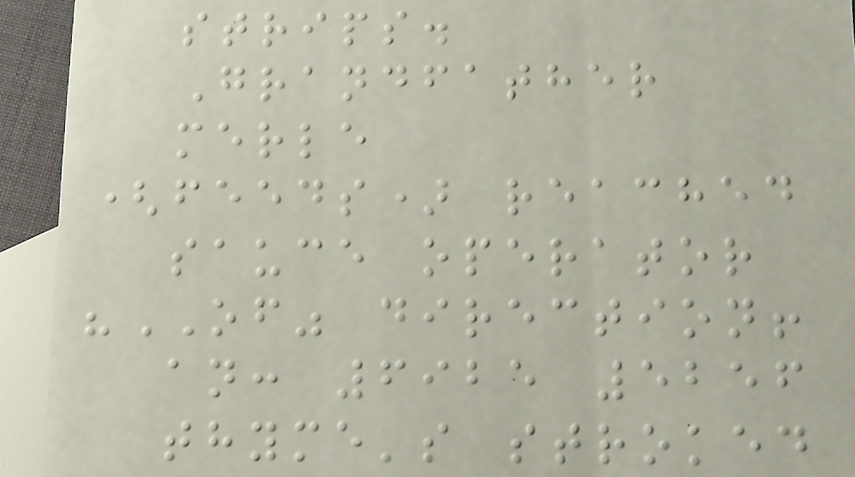strips.
Grandfather
merle
(feeds) reached
sauce operator
"OF" direction!
an: 6925 5256
thyme's stroked
